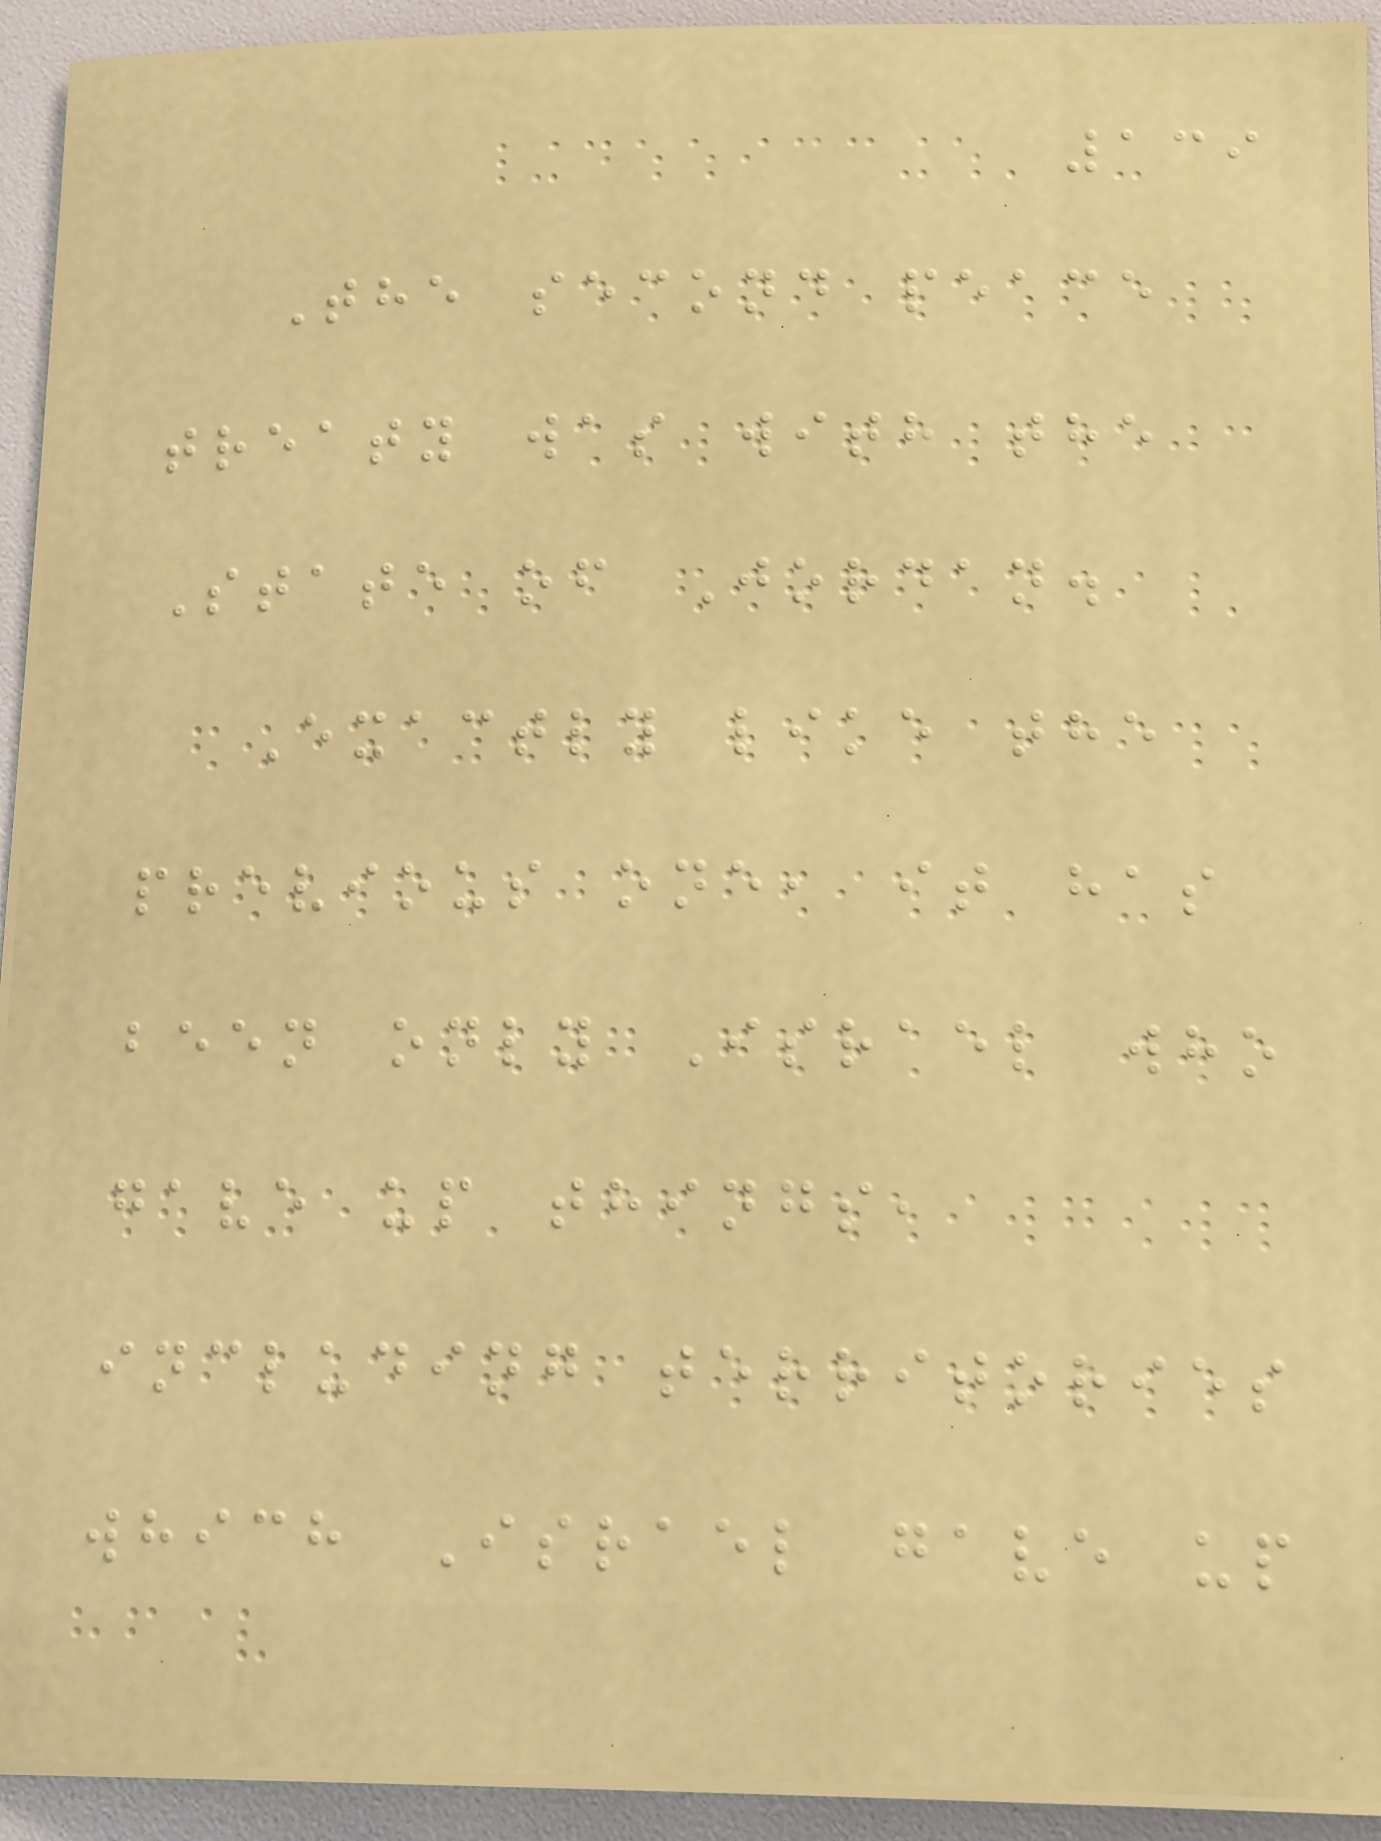139
The second peace
treaty was with the
State of Jordan.
Exactly like the
previous one, it has
been only Israel who
gave up things,
including territories
which Israel gave up
